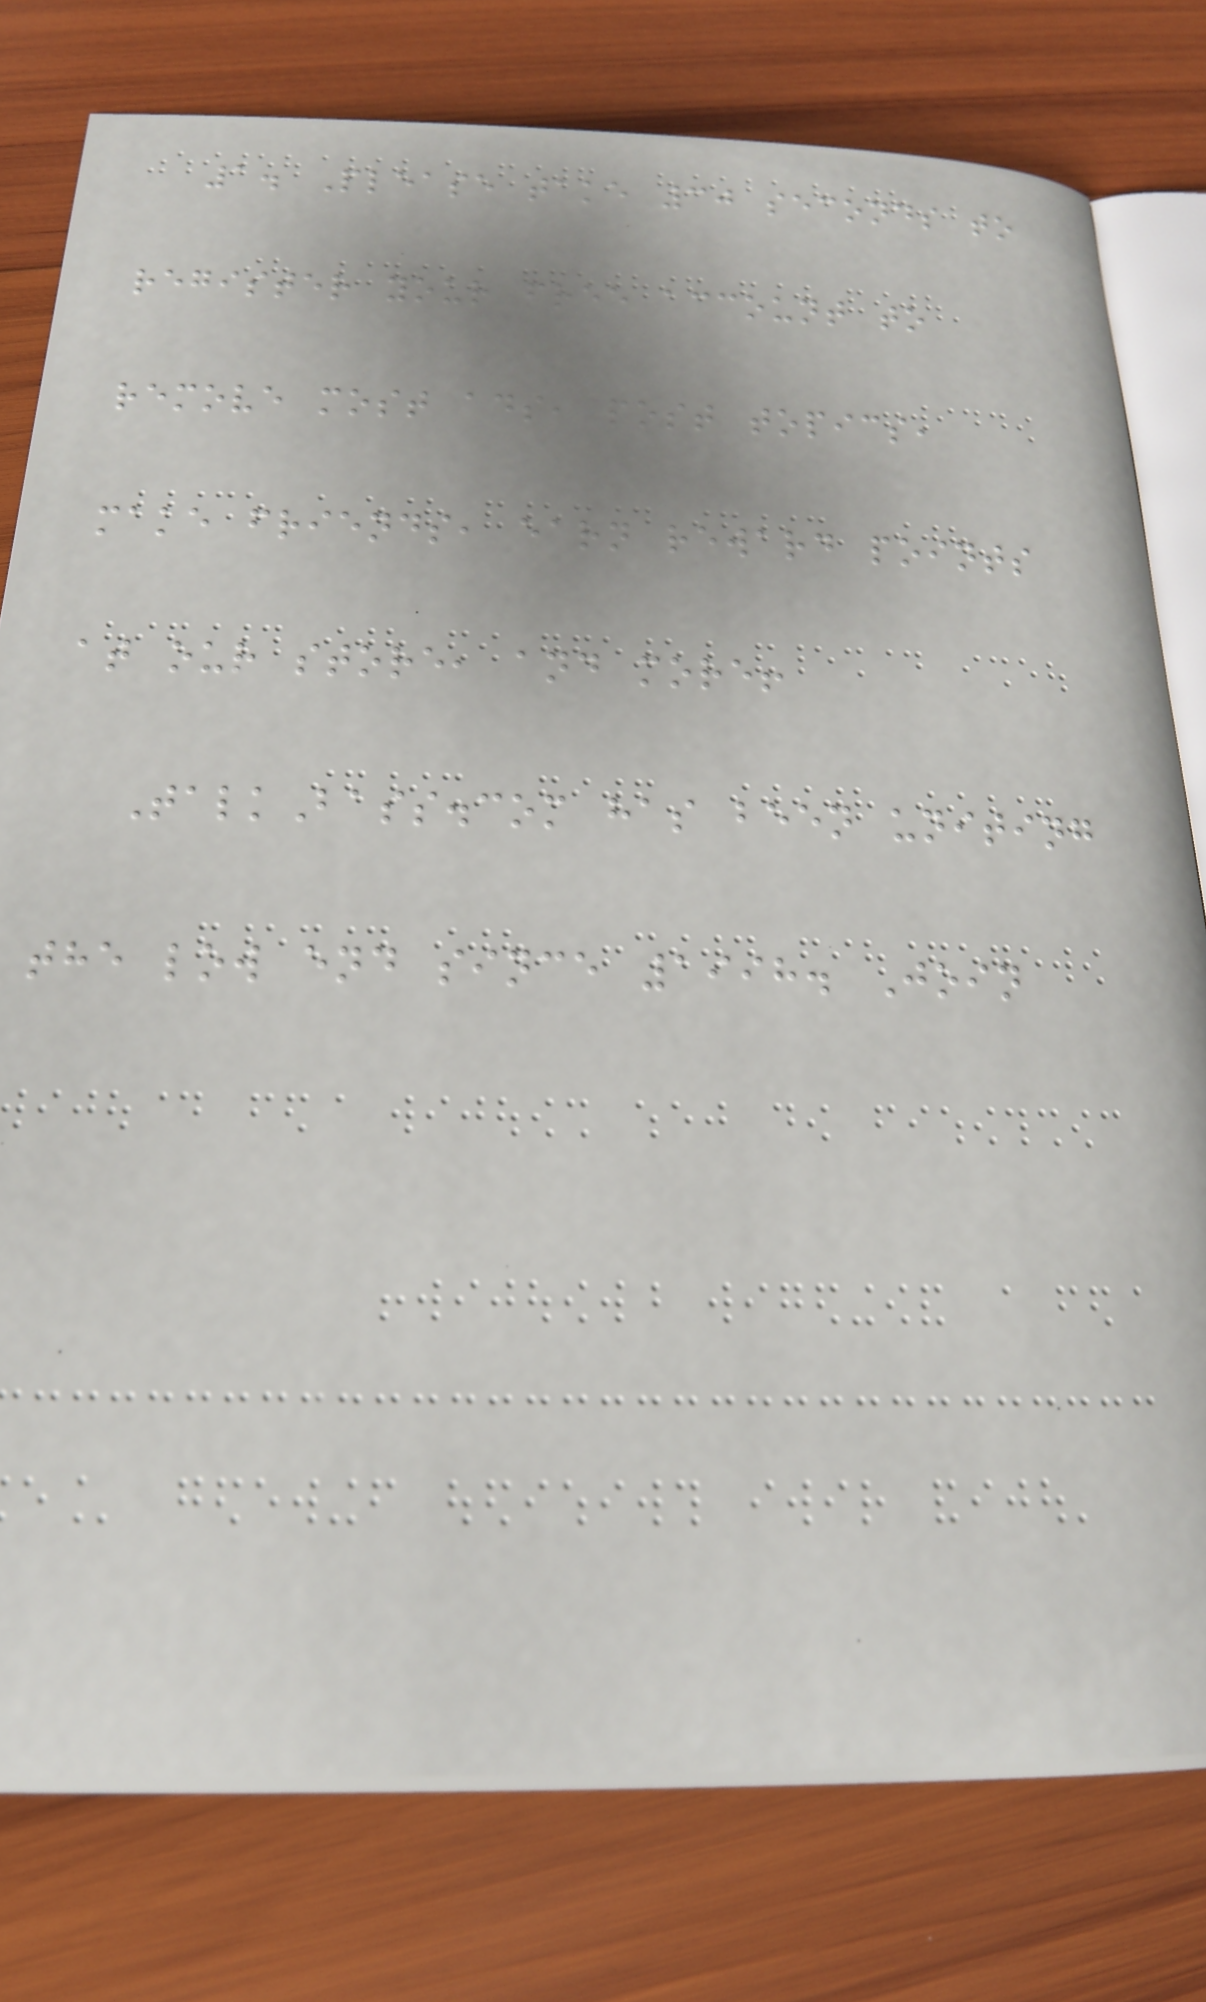1. Please take 30 seconds to
register your free account to
remove most ads, post topics,
make friends, earn reward points
at our store, and more!
TalkBass.com has been uniting
the low end since 1998. Join
